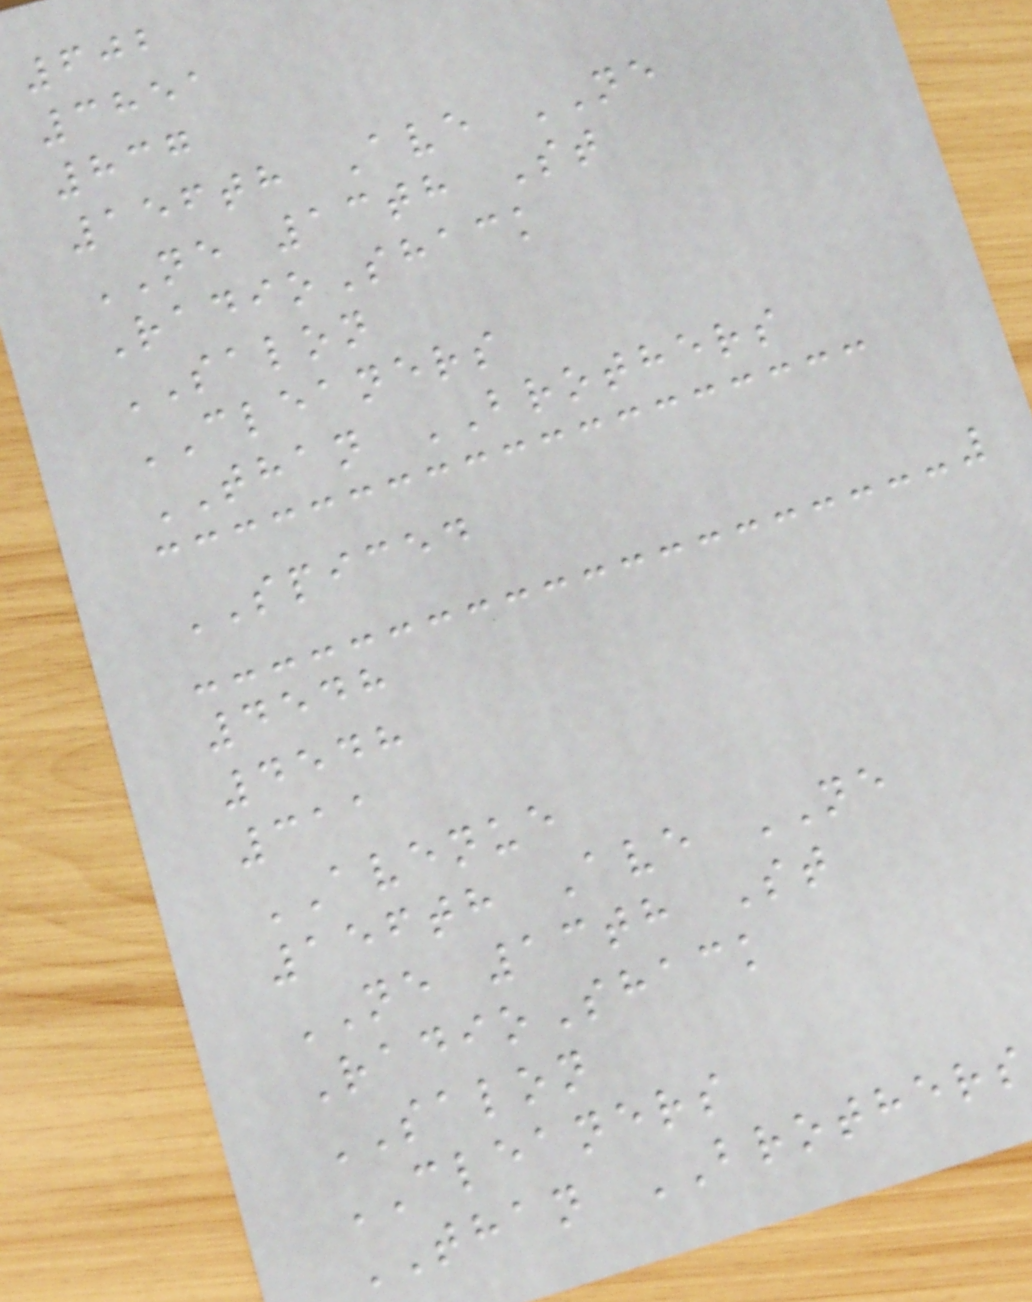602
3851
837
156th Ave NE
NE 13th St
RadioShack
SALON
CLEANERS
THAN BROTHERS
SPICED
4548
4548
311
AVENUE
156th Ave NE
NE 13th St
RadioShack
SALON
CLEANERS
THAN BROTHERS
